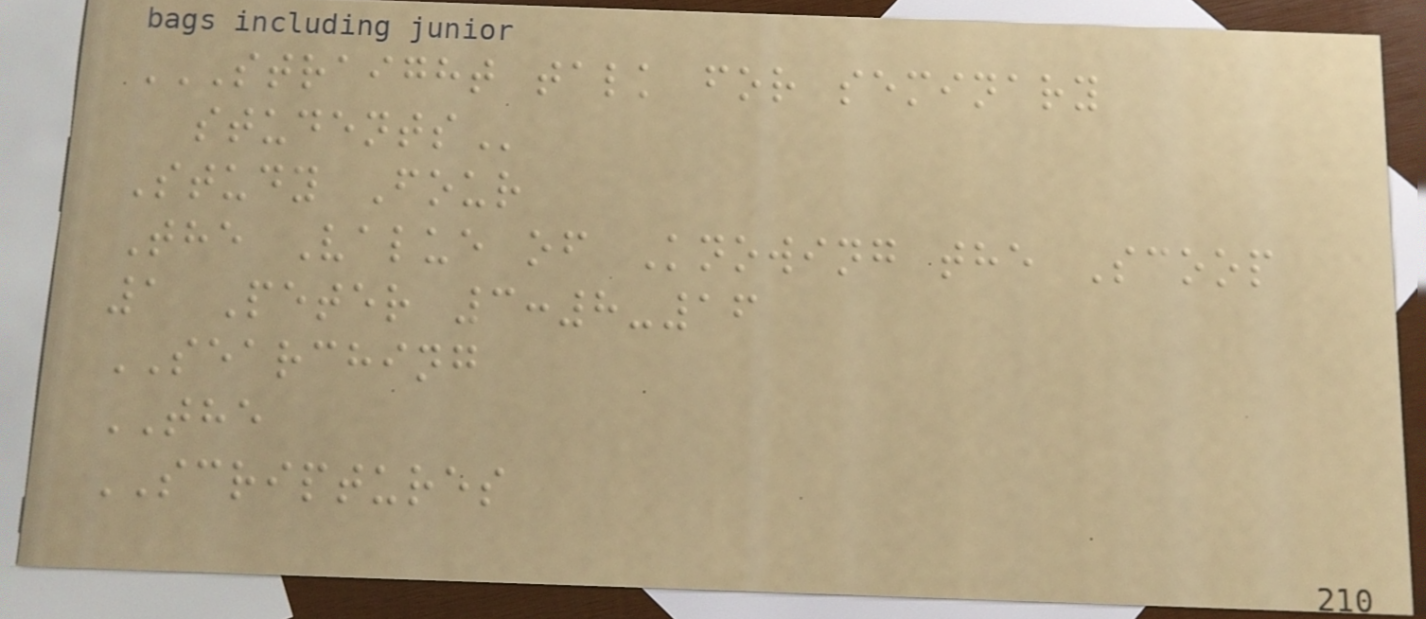STRAIGHT TALK FOR SEMINARY
STUDENTS
Study Four
The Value of Knowing the Scoop
1 Peter 3:8-16
SEARCHING
THE
SCRIPTURES
